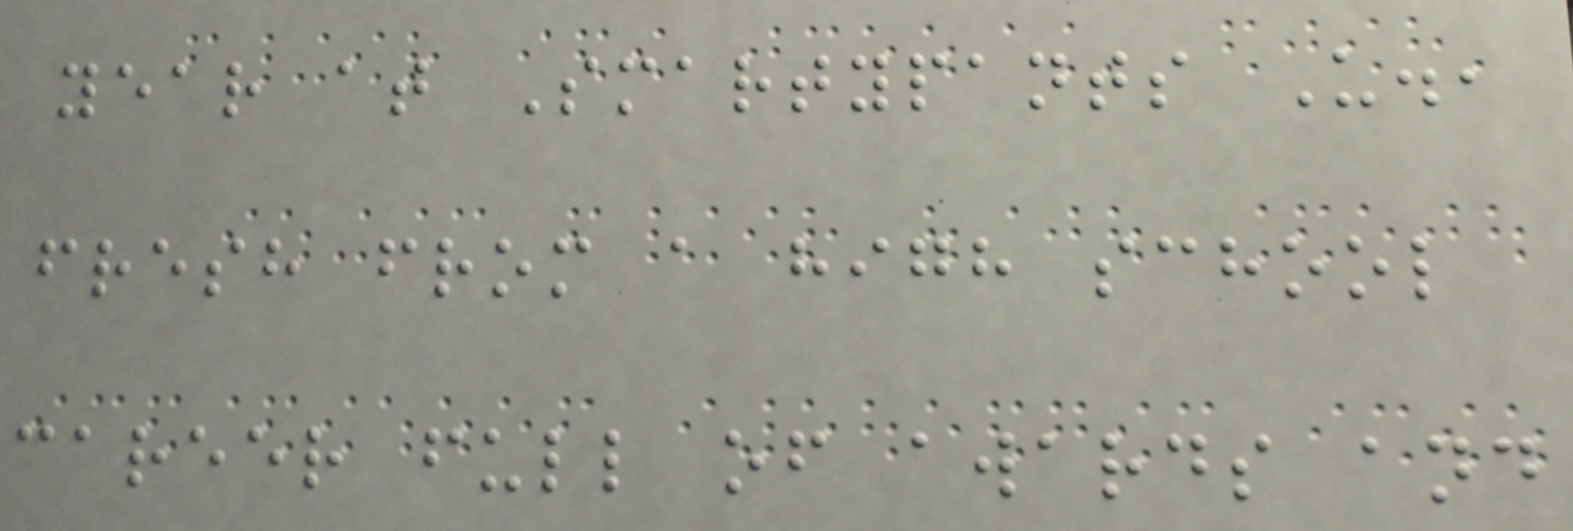year at Smartypants U.,
fresh from a high school
career full of awards and
